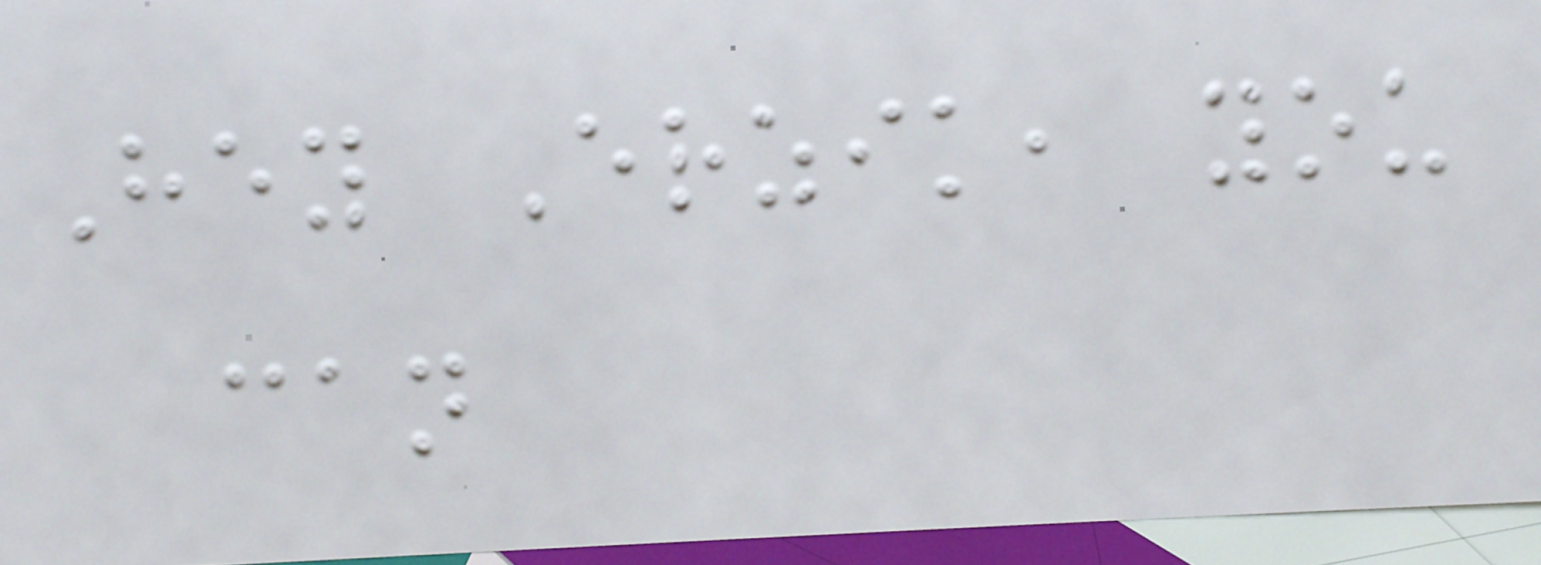Hey Erzik, you
can
